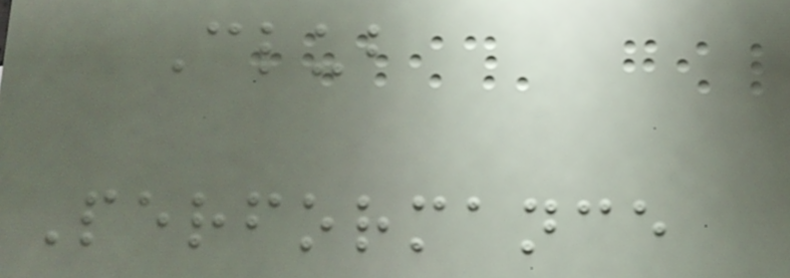Club
Performance
